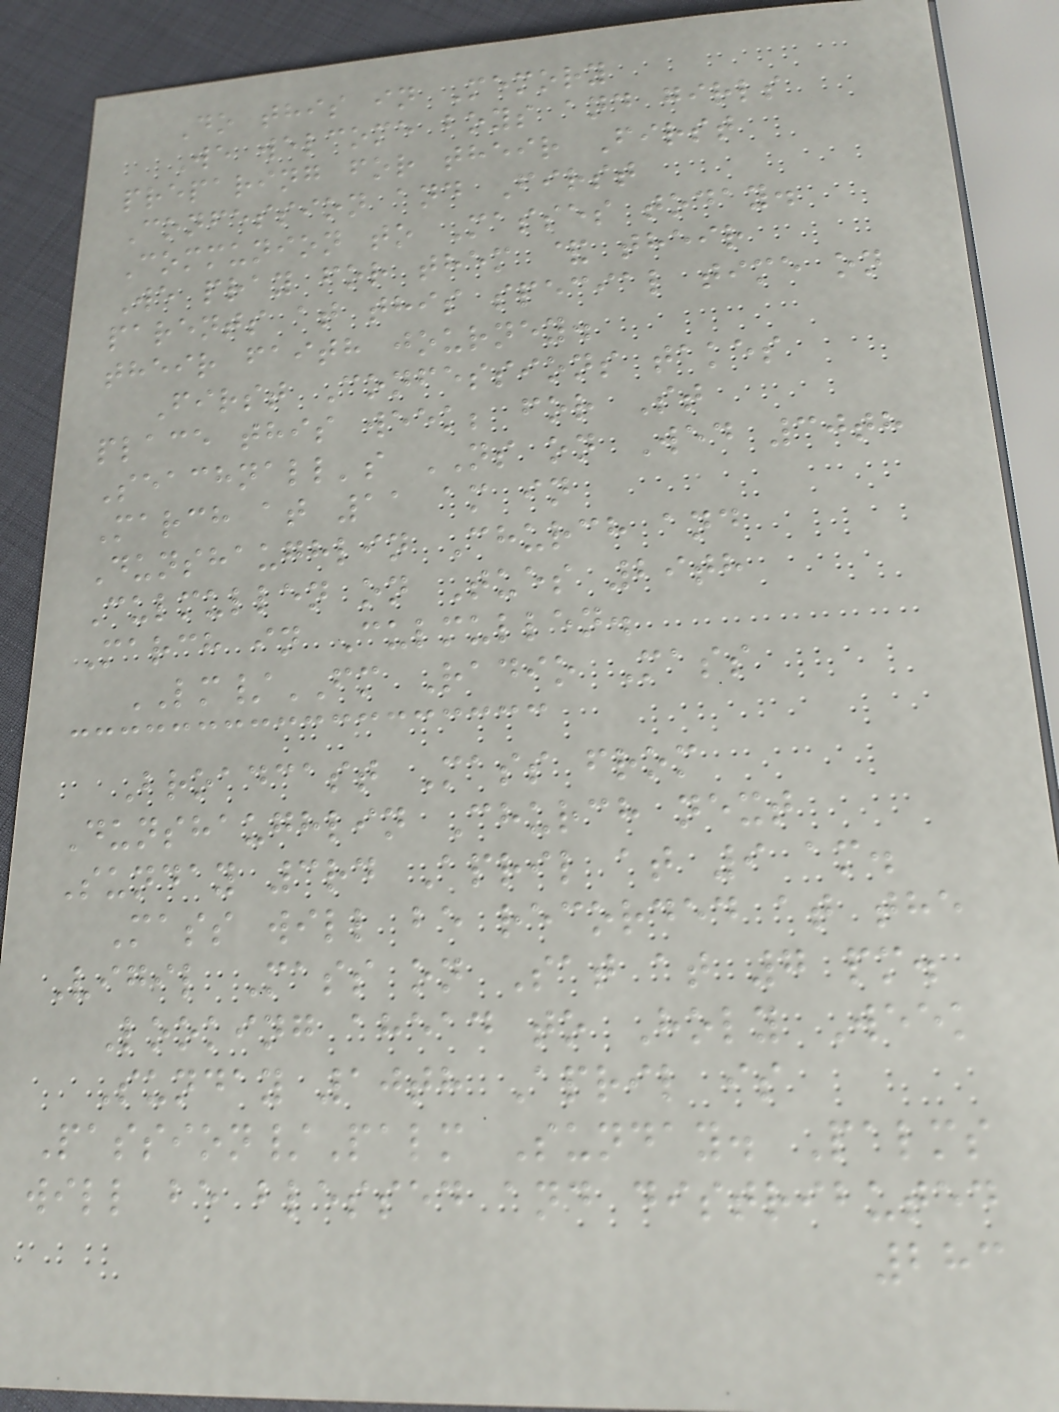Do this in Memory
We welcome boys and girls
preparing for their First
Confession and First
Communion to Masses today.
We pray for them & their
parents at this special time on
their faith journey.
First Confessions takes
place this week; for St
Seachnall's NS on Wed 30th
March at 11 am in
Dunshaughlin Church and
Culmullen on Tues 29th
March in Culmullen.
LM/FM Radio Mass
Broadcast Mass from
Dunshaughlin Church next
Sunday 3rd April at 9 am.
Mass will be recorded at the
Vigil Mass on Sat at 7 pm.
Looking ahead to Holy Week
Sunday 10th April is
Passion/Palm Sunday. Palms
will be blessed and distributed
283
